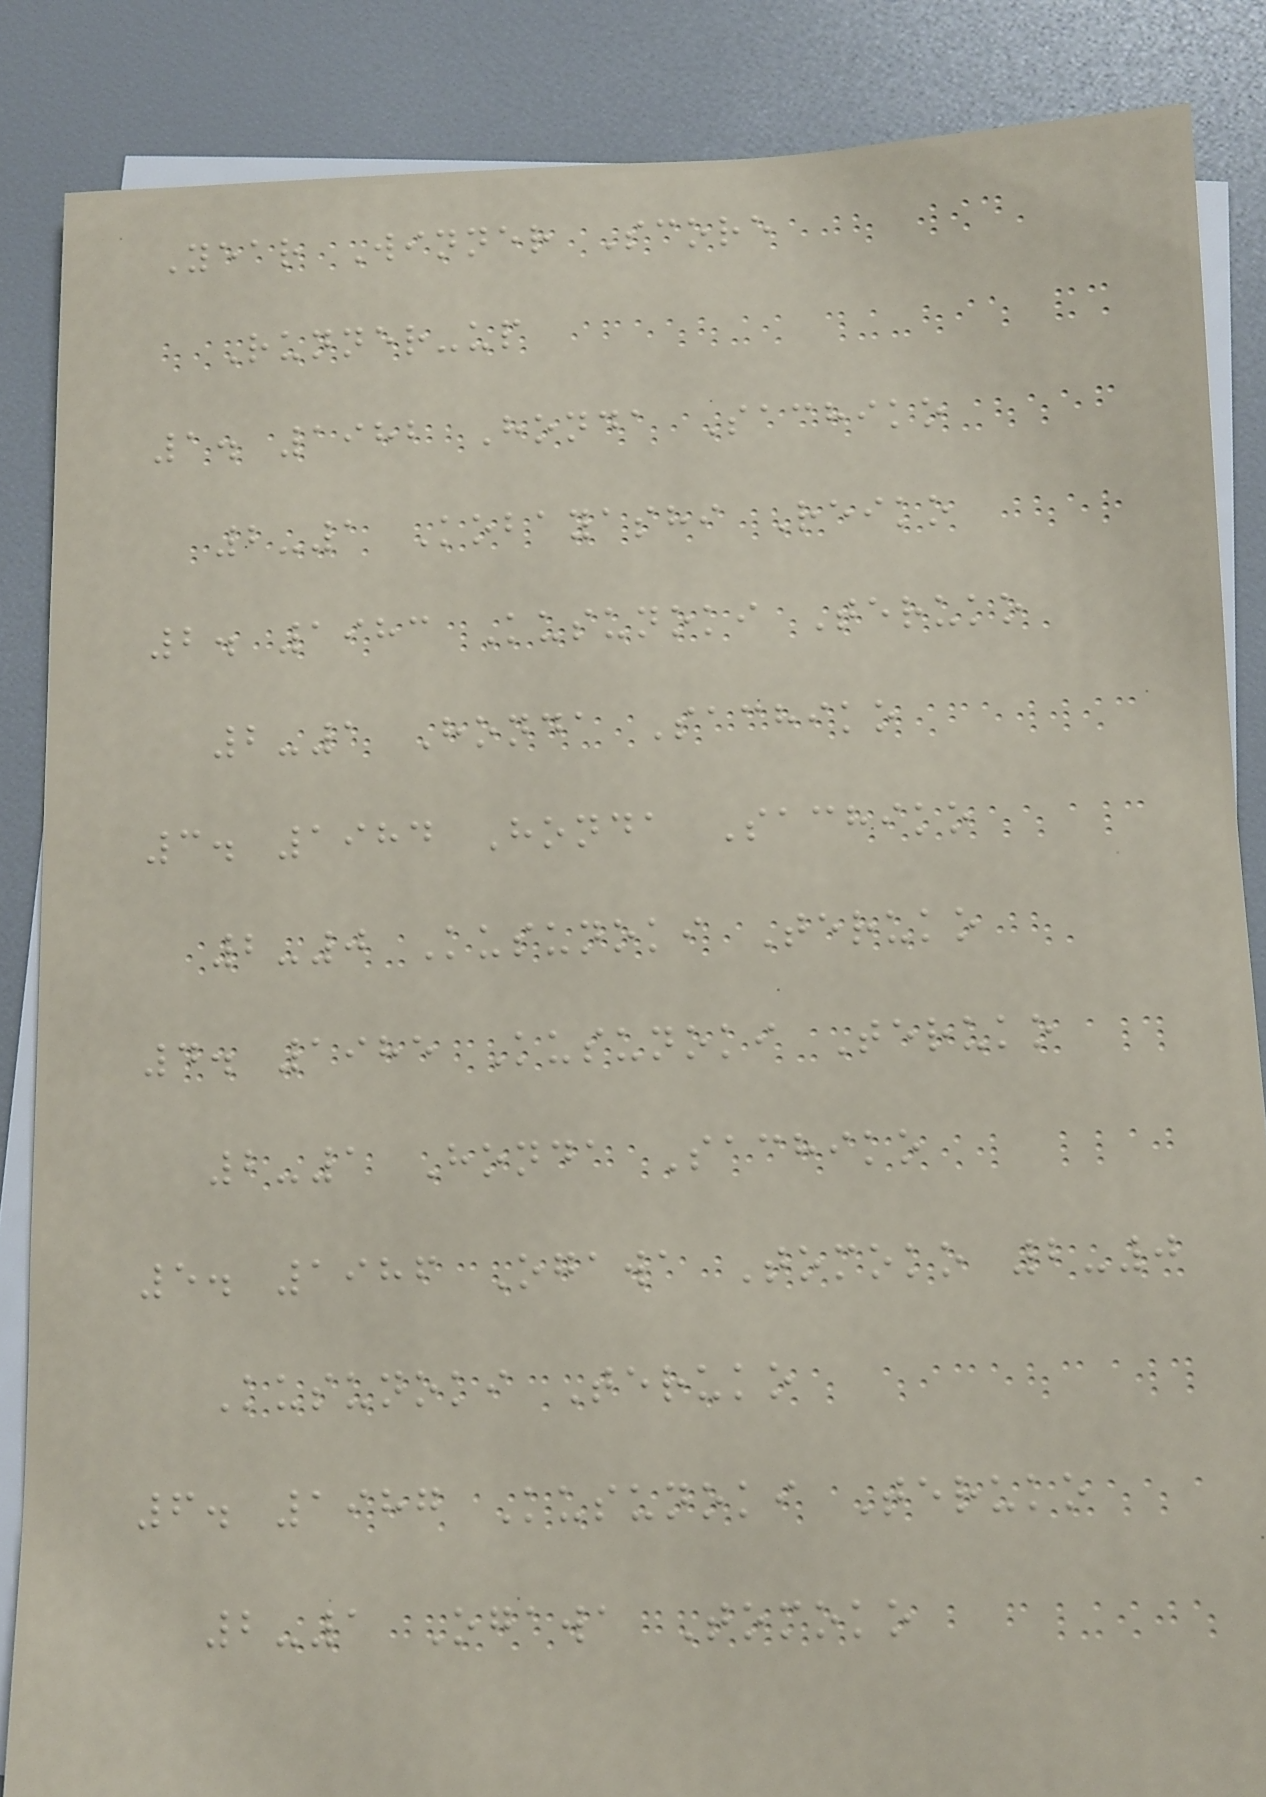Year Winner Score
Runner-up
1. 1982 Honda Sachiko
2-1 Kobayashi Reiko
2. 1983 Kusunoki Teruko
2-1 Honda Sachiko
3. 1984 Honda Sachiko
2-0 Kusunoki Teruko
4. 1985 Kusunoki Teruko
2-1 Honda Sachiko
5. 1986 Ogawa Tomoko 2-0
Kusunoki Teruko
6. 1987 Kusunoki Teruko
2-1 Ogawa Tomoko
